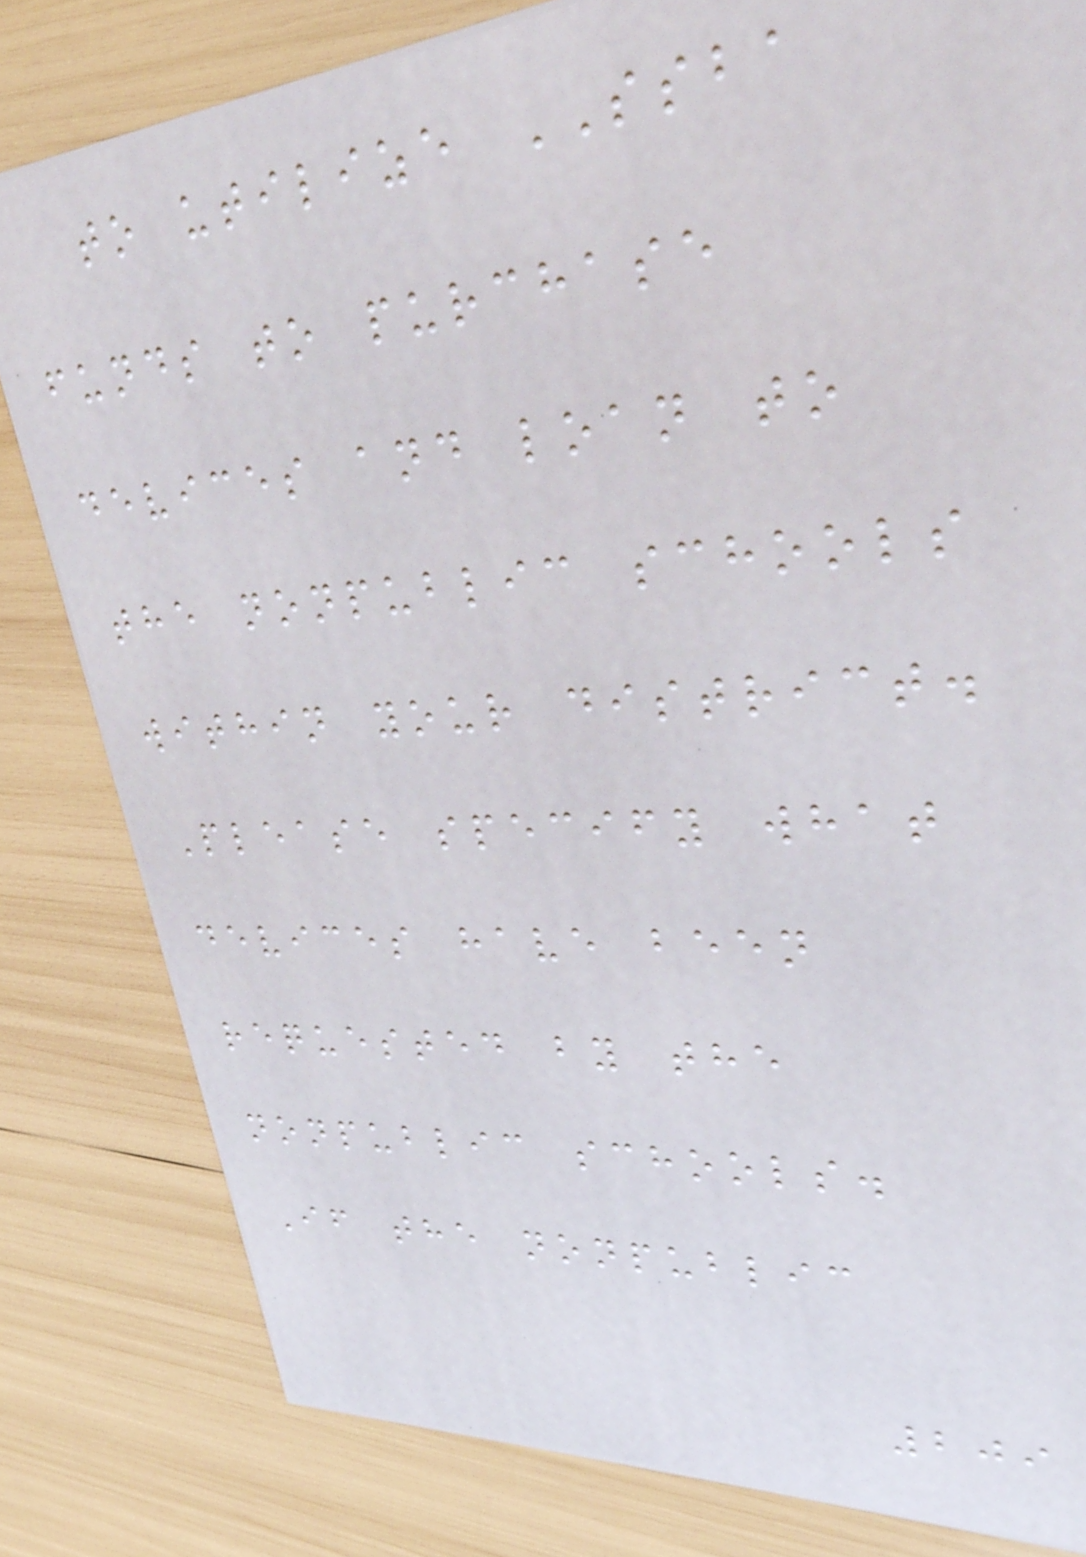to utilize SSBA
funds to purchase
devices and loan to
the nonpublic schools
within your district.
Please specify what
devices have been
requested by the
nonpublic schools.
If the nonpublic
209
